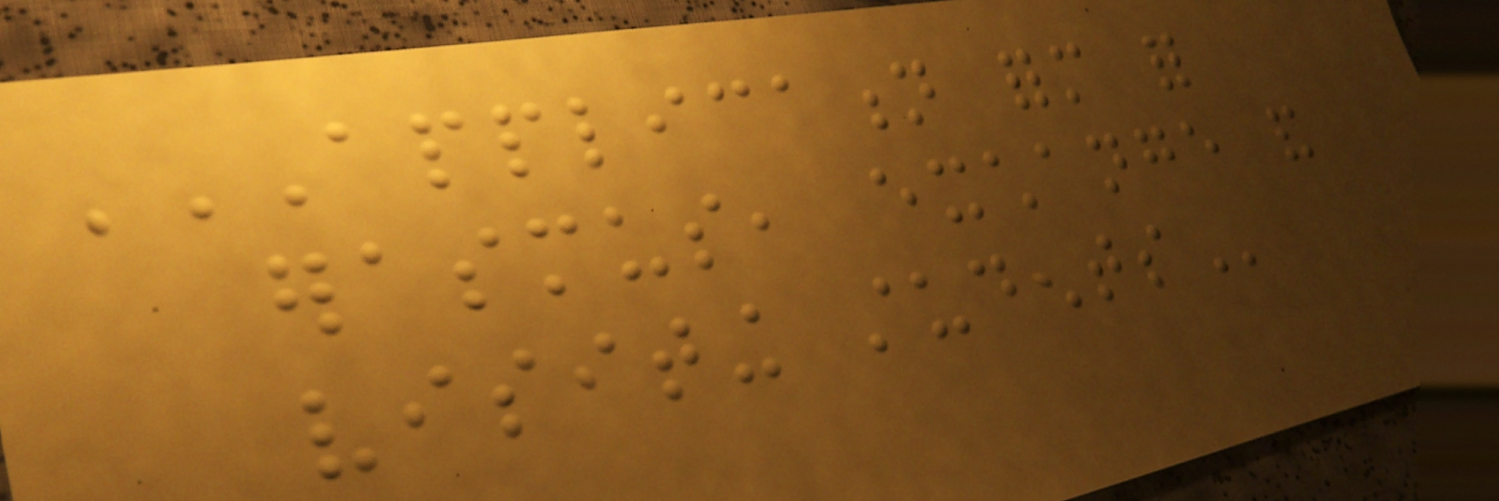APPLICATION FORM FOR
ERASMUS, EXCHANGE AND
VISITING STUDENTS
